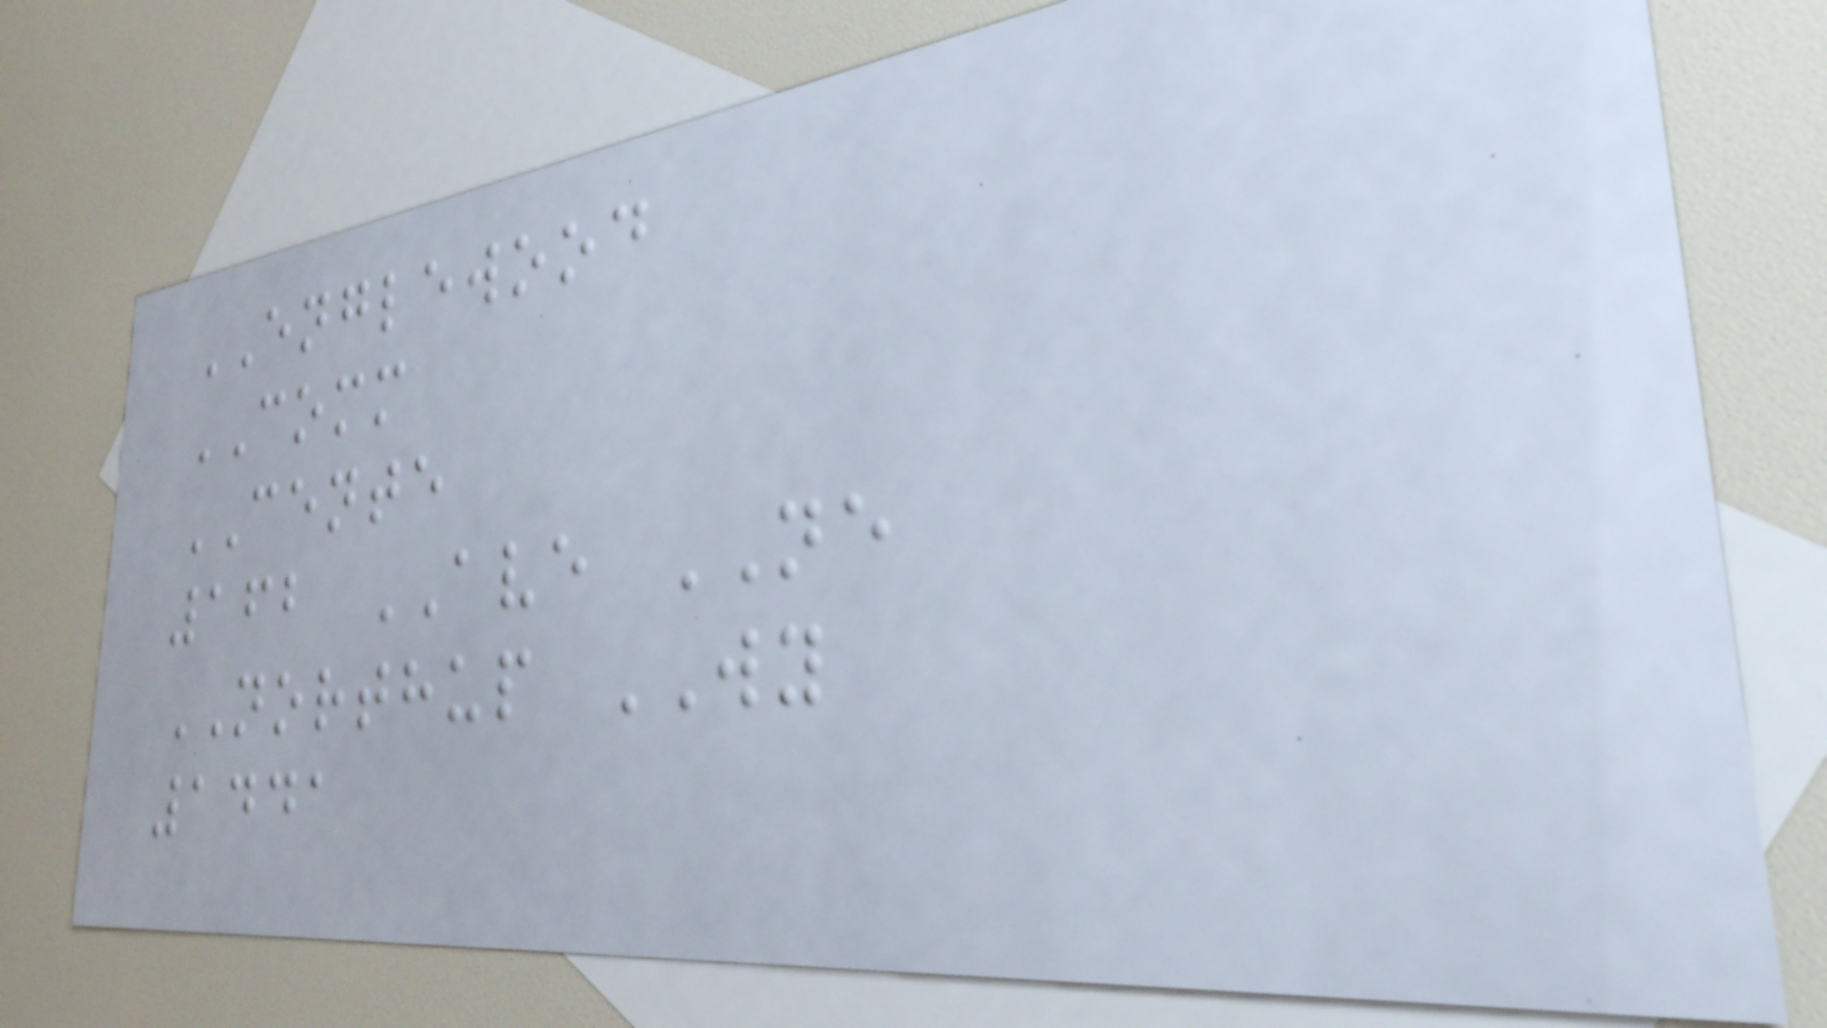ENGLEWOOD
COMM
CENTE
162 AVE NE
NORTHUP WY
1441
